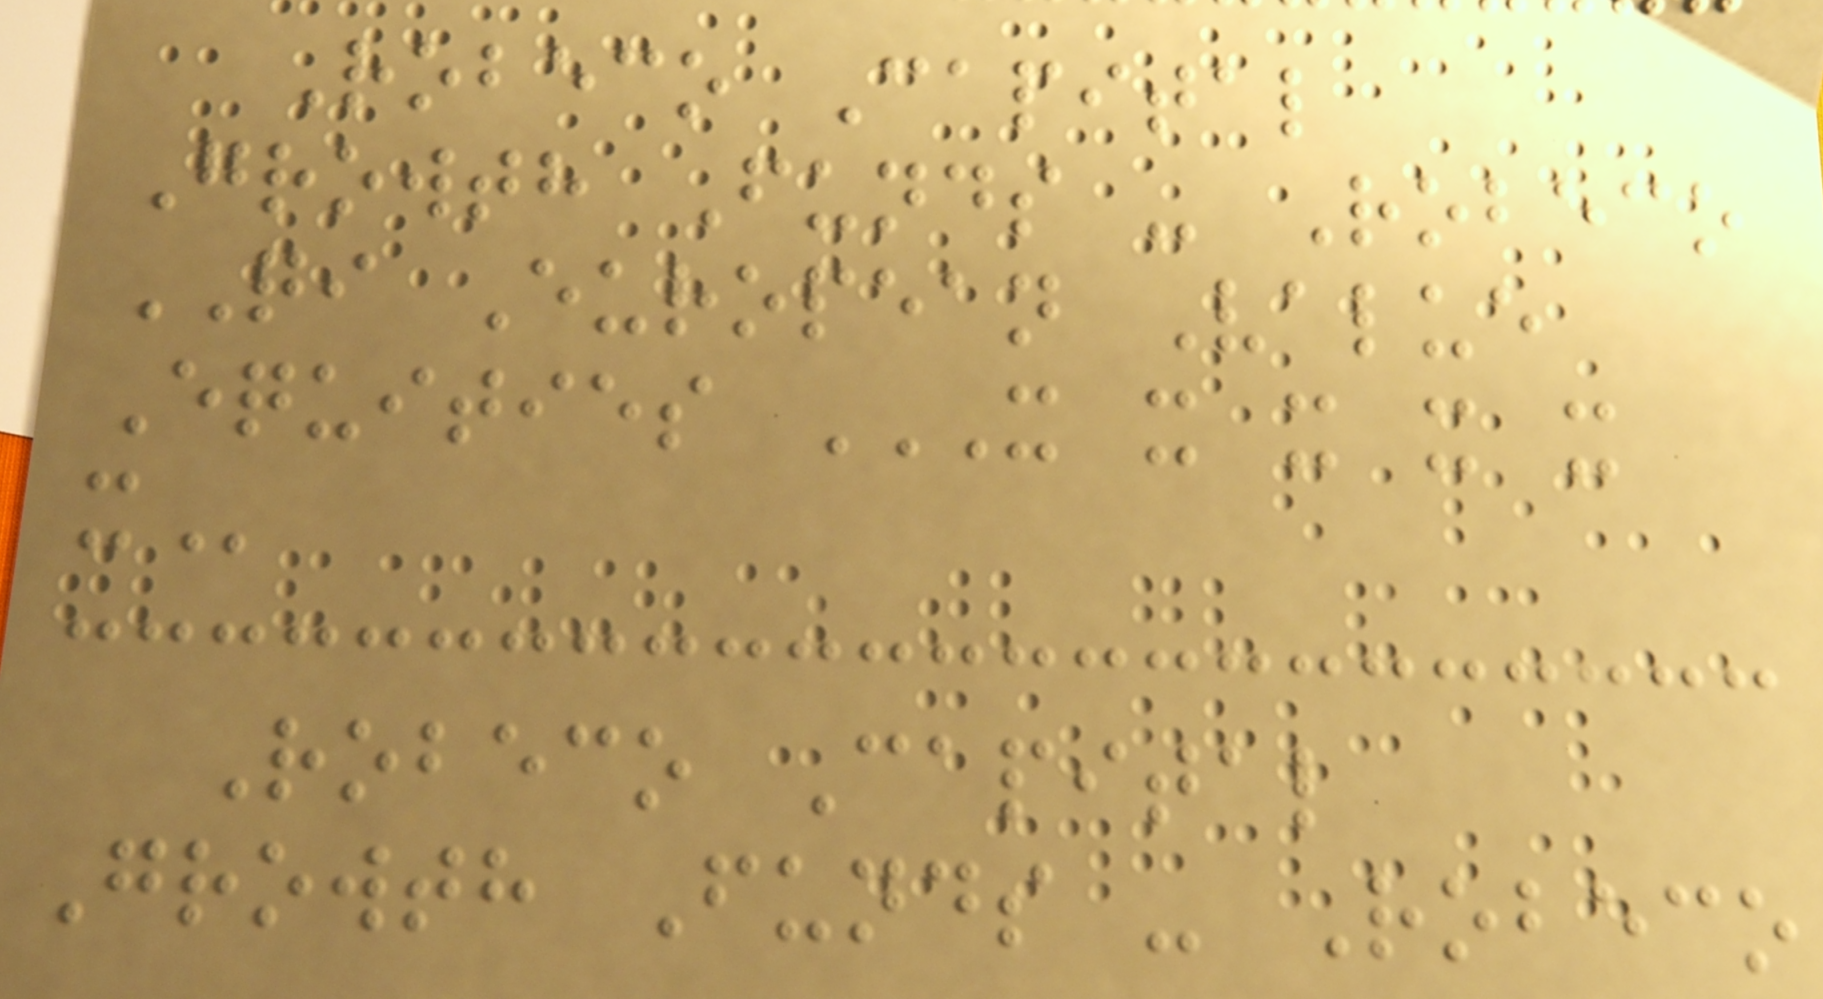Robeco Capital
Growth Funds - Robeco
QI European Value
Equities X X X X X
X
Robeco Capital
Growth Funds - Robeco
